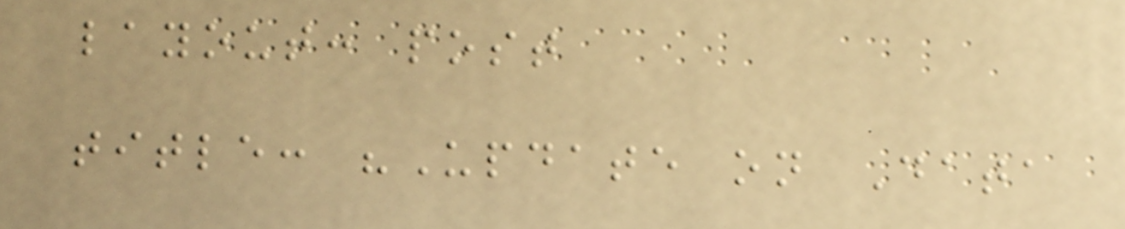layout: post
title: "Update on Data
